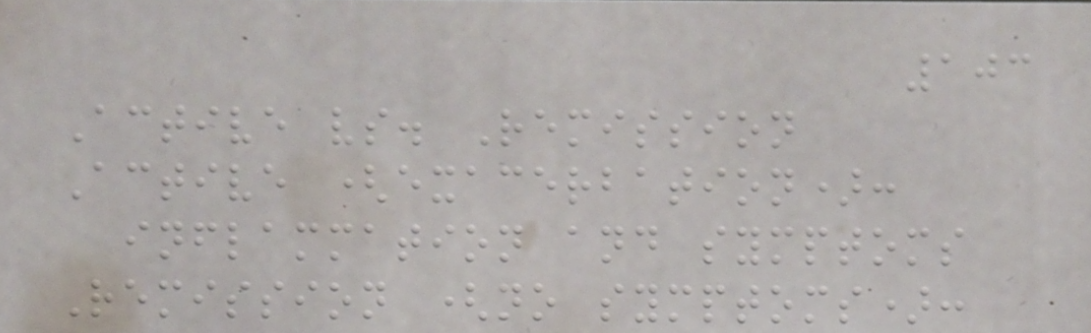103
Active vs. Remission
Active (exacerbation):
inflammation and symptoms
Remission (no symptoms):
